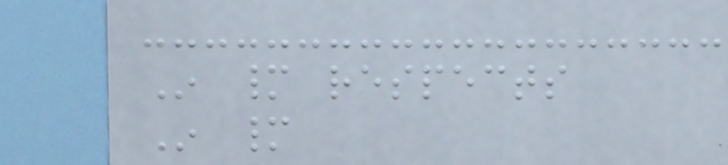In many respects
In many
